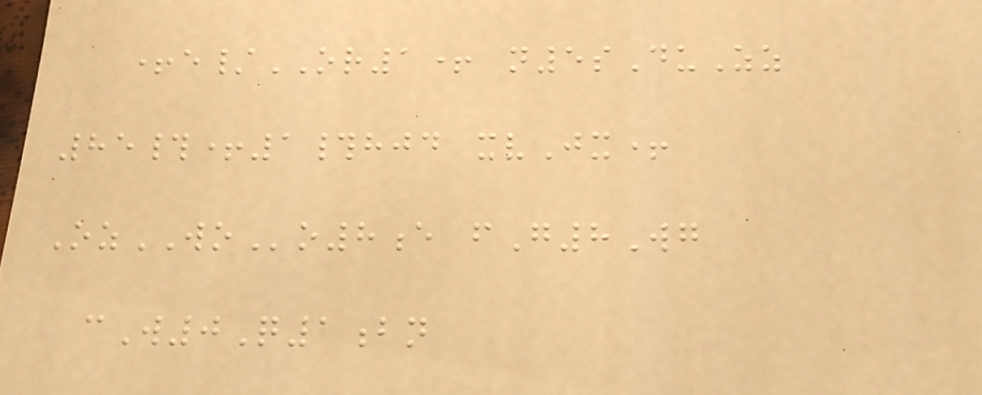+e/OR1+ n5sDuZz
85#+1#hjd xvJx+
OzWOo8e fG8Wg
cW0Q1bn
